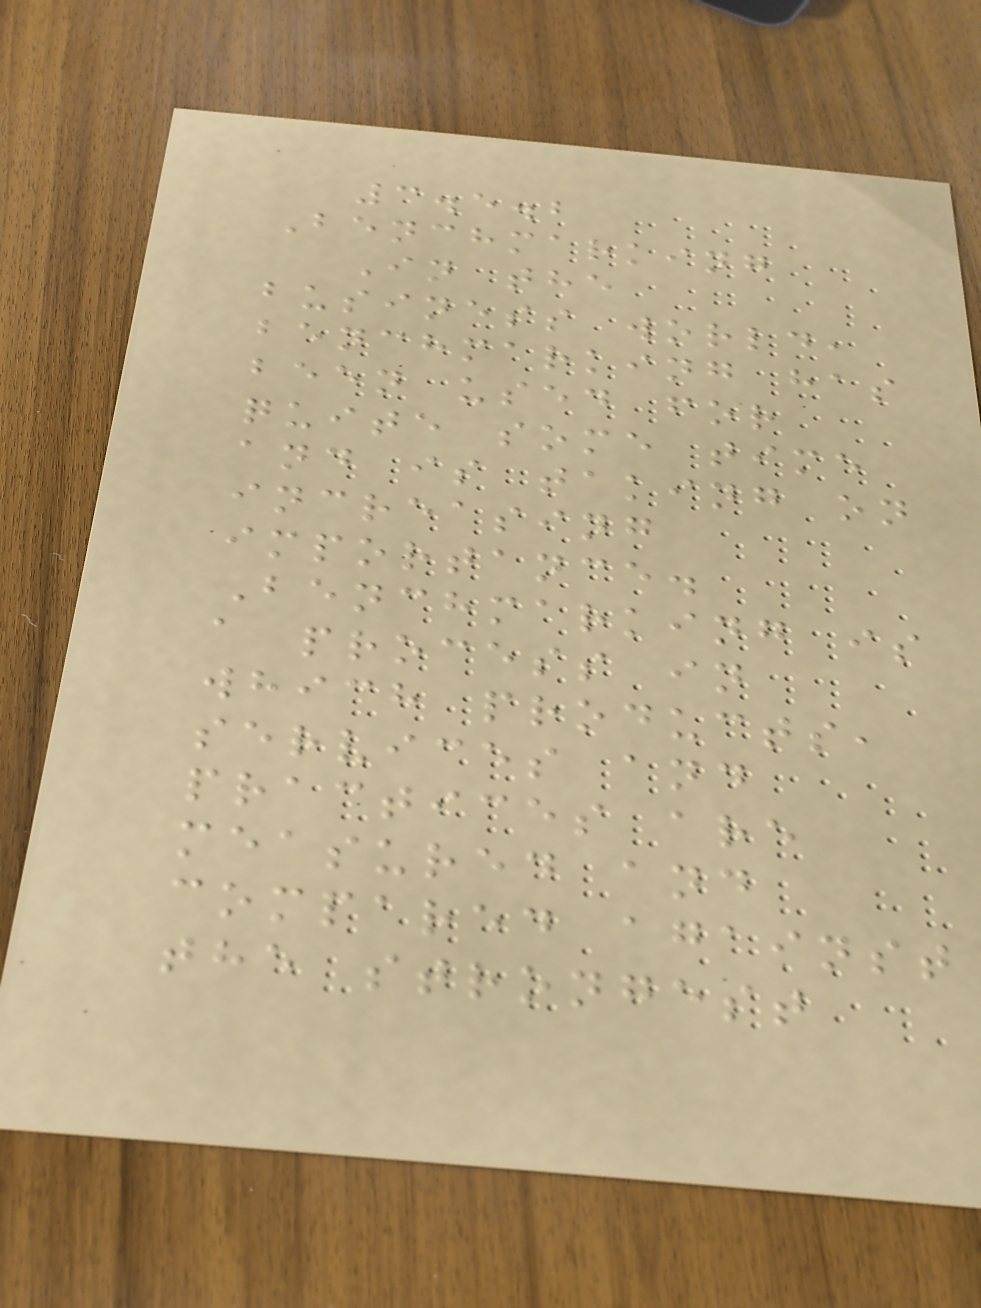3.5.2
Benchmarking
In the
business world,
benchmarking has
been used for
quite some time
and is taking on
increasing
importance.
Benchmarking is
a process in
which products,
services and
practices are
measured and
compared against
the strongest
